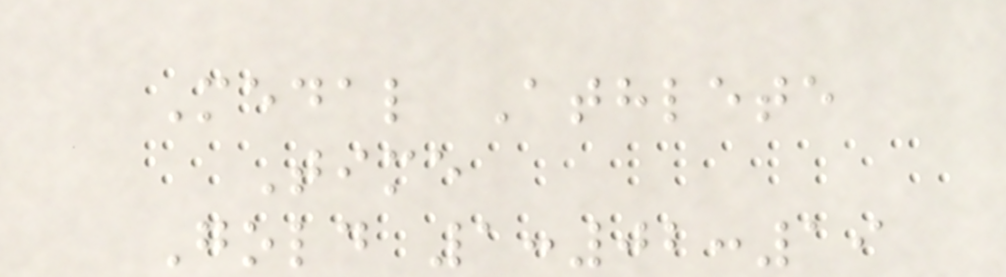Medal Athlete
Time
Gold 1:02:19
